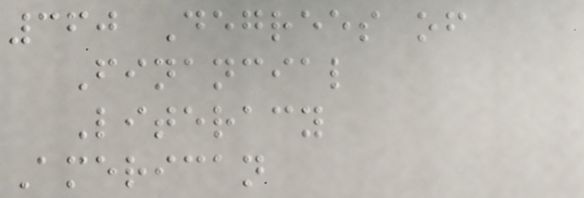360 Degrees of
Financial
Literacy
American
